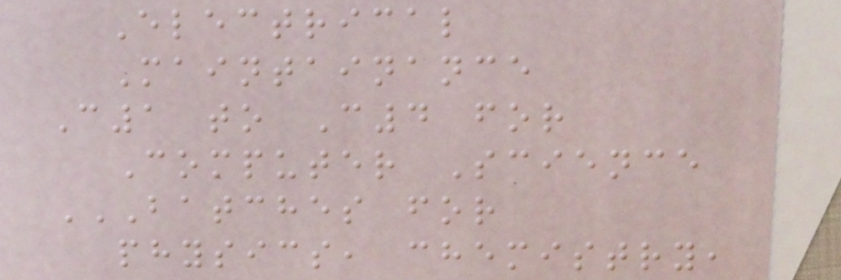Electrical
Maintainance
C1 to C4 for
Computer Science
BATCHES FOR
PHYSICS, CHEMISTRY,
